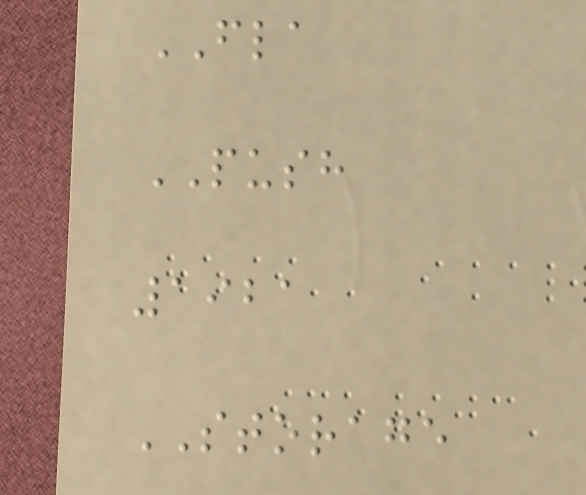FLA
PUSH
1921
STORAGE
